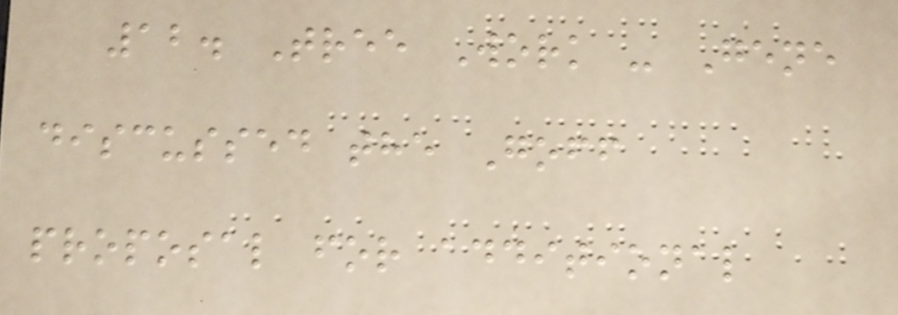12. Tree Work - Gene
discussed the Goff
proposal for additional
